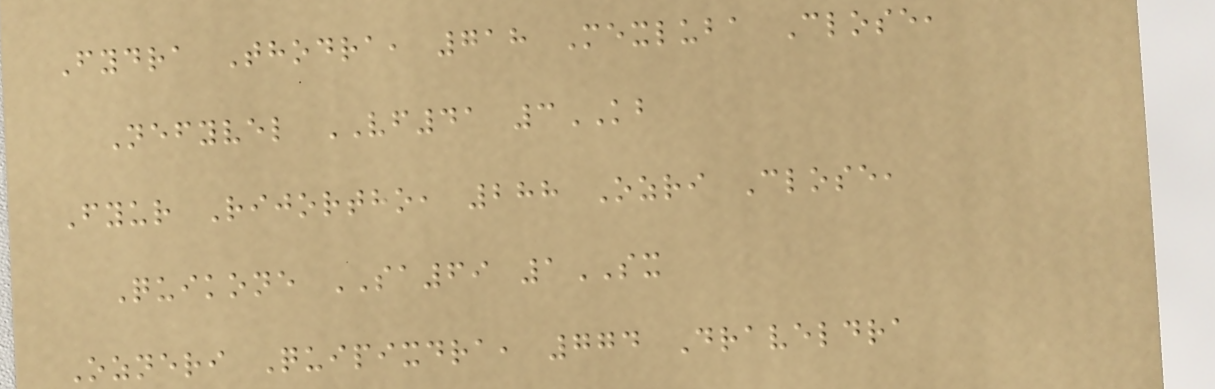Fydra Thodra, 718 Mexluba Close,
Nefyvel VF41 3KB
Fyur Rijortho, 288 Ozri Close,
Quikone SA69 1SX
Ozneri Quipixdra, 774 Draveldra
